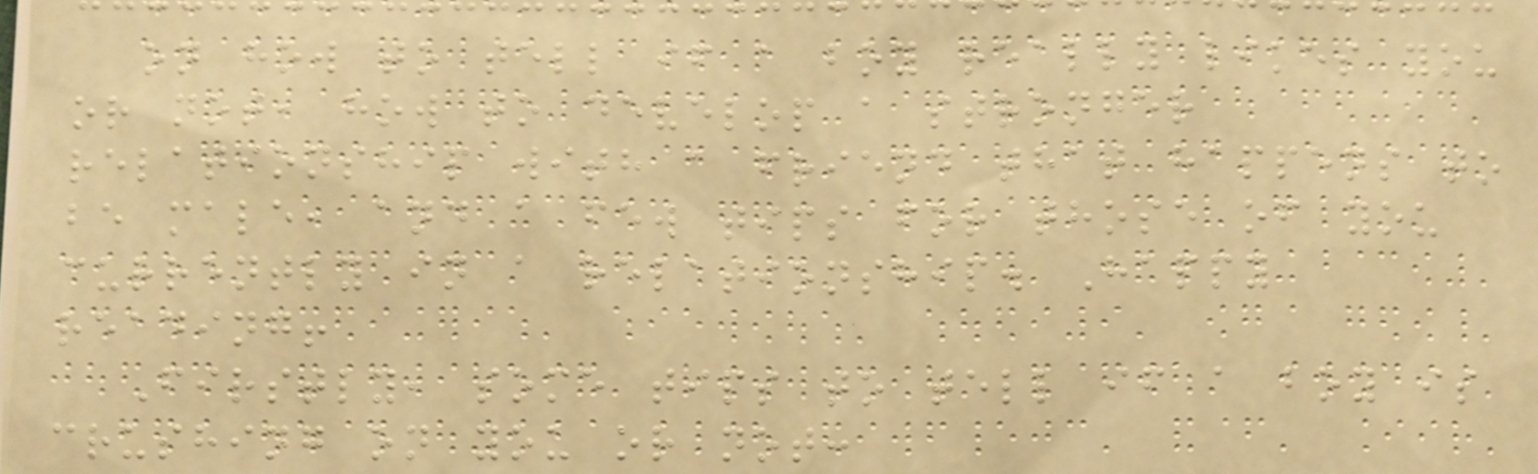on how to tell if a boy really likes you
or not, how to develop a stronger
relationship with a friend that happens to
be male, and a few tips for those of you
currently in a relationship. Happy
reading!
Firstly, some tips to tell if a boy is
crushing on you or not:
